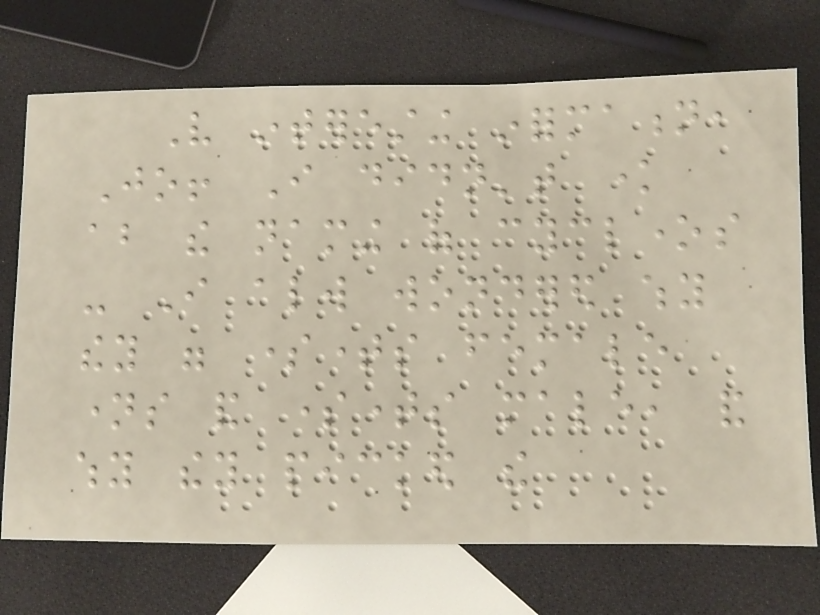Very interesting information,
Jo! I didn't know
about the naming of cyclones
- I always wondered why
they were sometimes female
names and sometimes male, and
why they picked the
